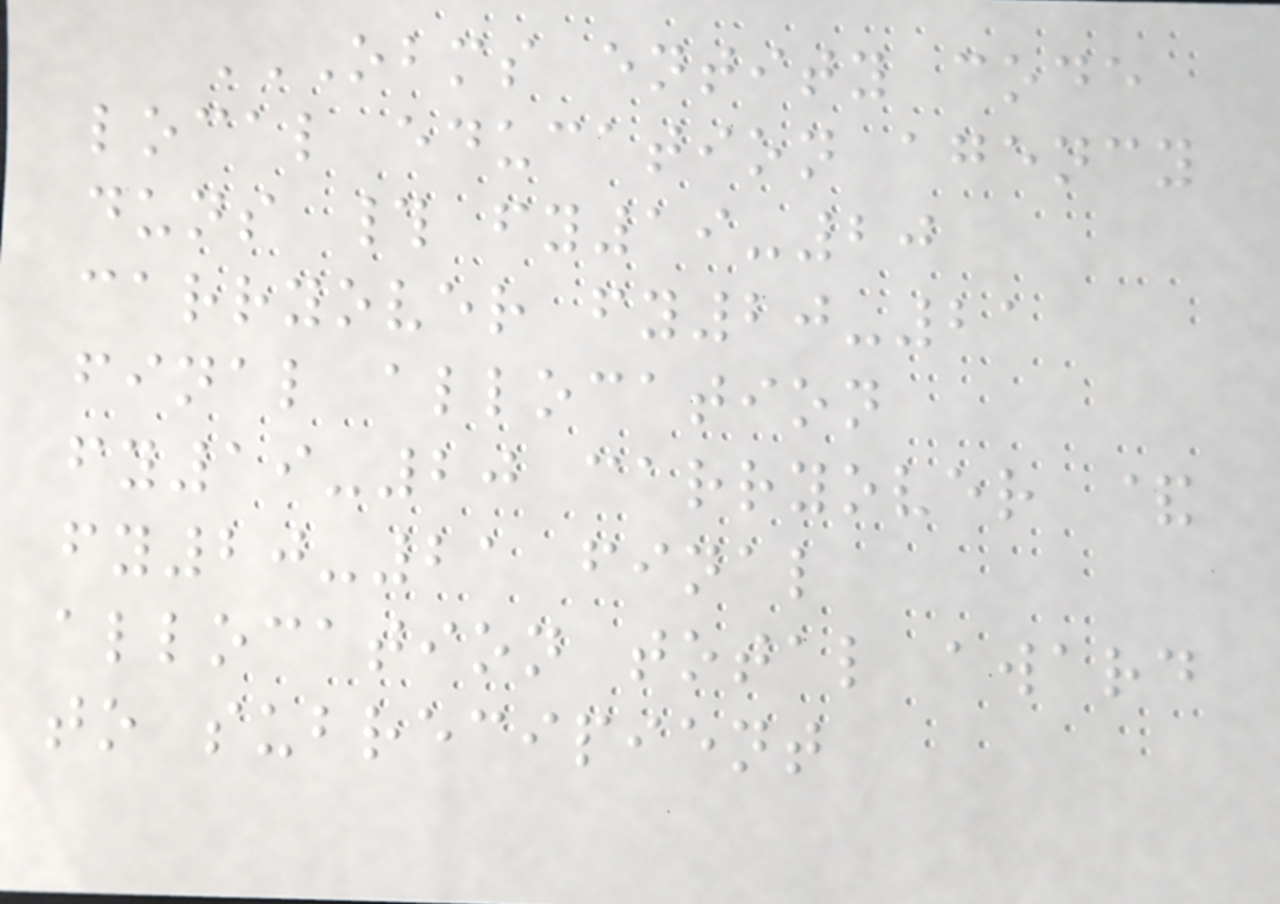OBMS ENTITY CODE
LOCAL EDUCATION AGENCY
DUNS # FY19-20
CARRYOVER FY20-21
FINAL ALLOCATION
FY19-20 CARRYOVER &
FY20-21 FINAL
ALLOCATION TOTAL AWARD
TO SUBRECIPIENT
